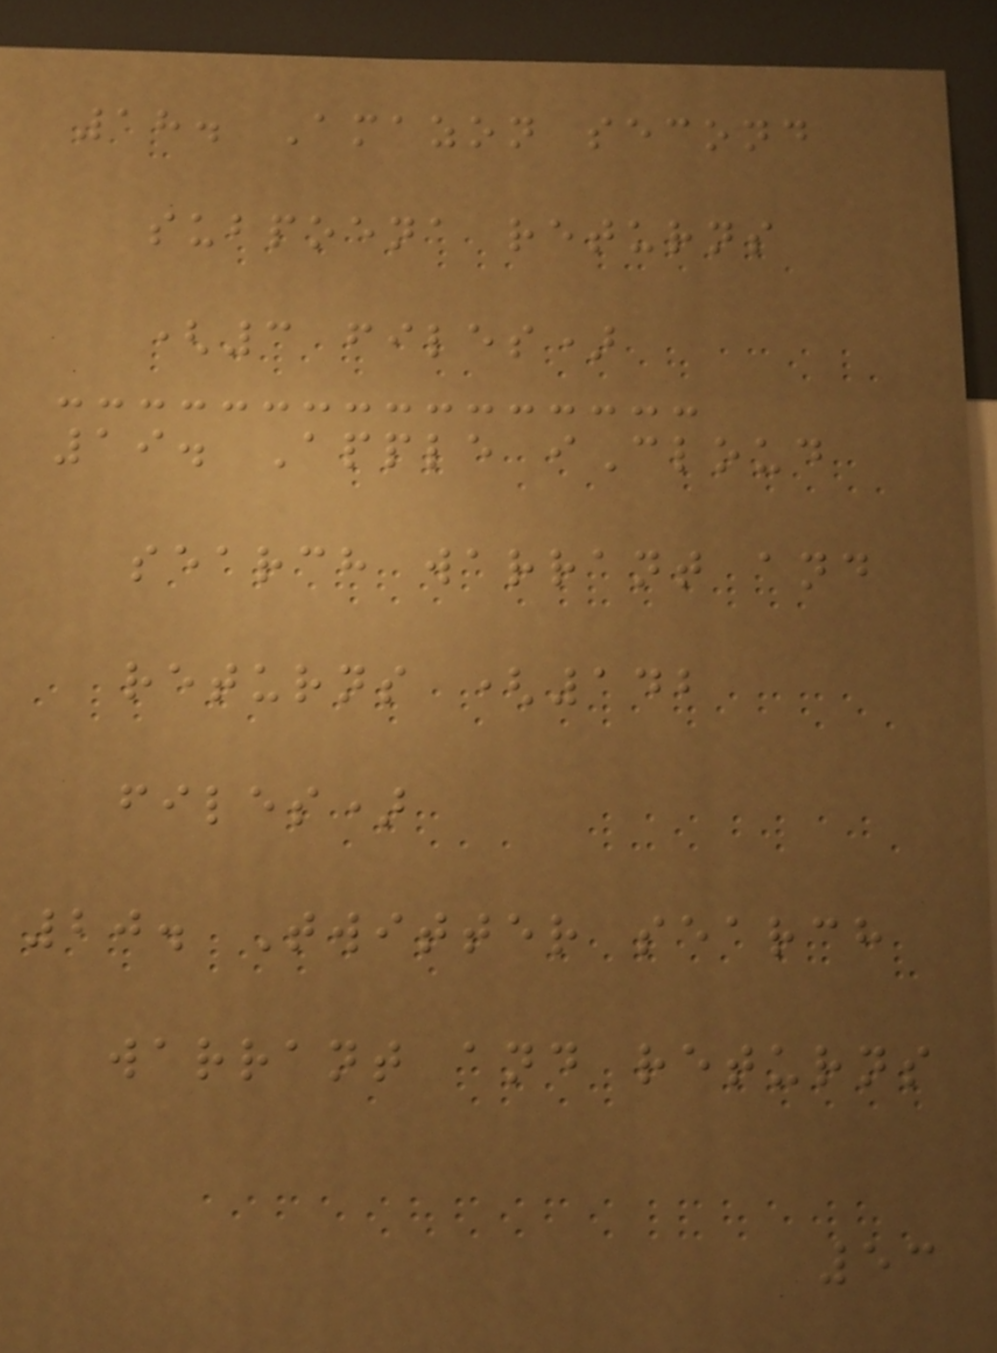18. Amazon second
subpoena returns
(3 files)
19. Apple iCloud
search warrant and
returns (142
files)
20. Twitter search
warrant and returns
53
